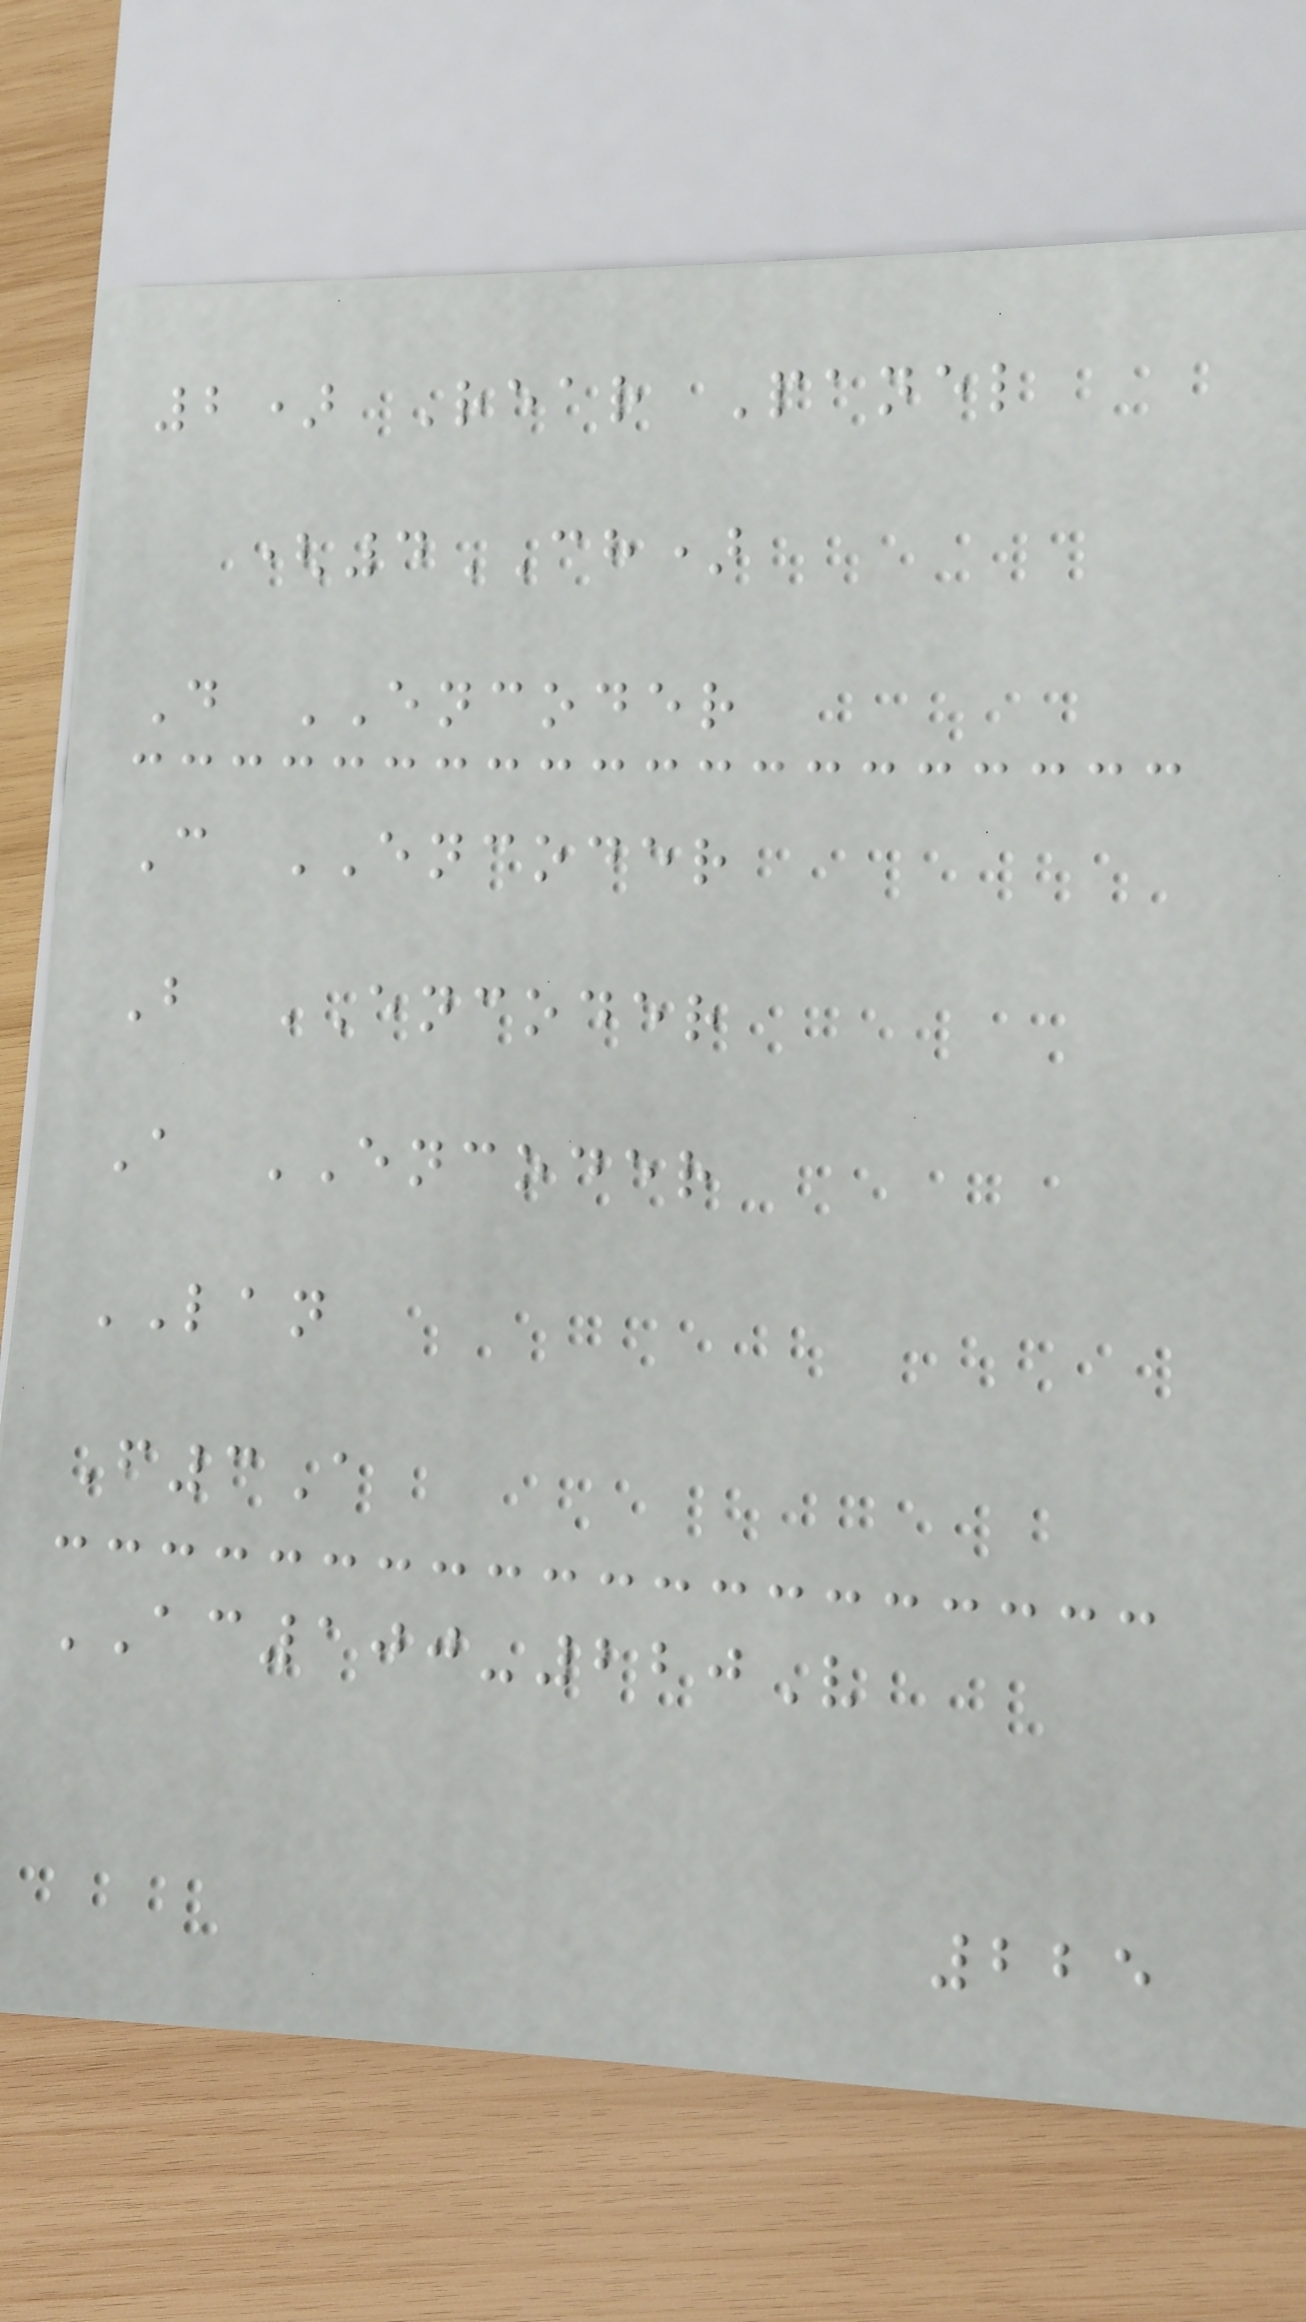2) Rear Panel
(4CH)
D ENCODER
C ENCODER
B ENCODER
A ENCODER
LAN
F3A
AC100-220V
225
